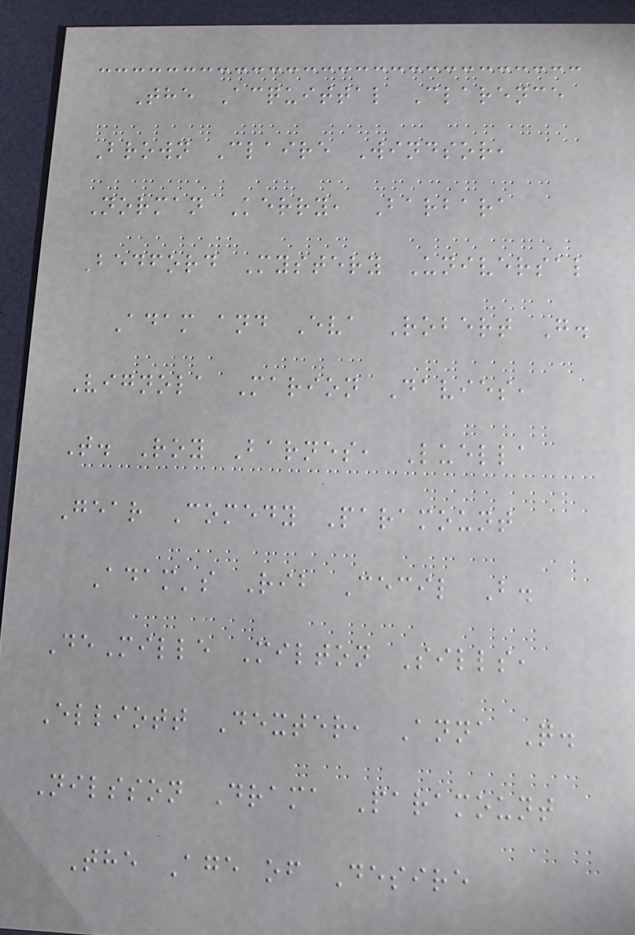The Acquittal Clarence
Brown Claire Windsor,
Norman Kerry, Barbara
Bedford Mystery Universal
Adam and Eva Robert G.
Vignola Marion Davies,
T. Roy Barnes, Luella
Gear Comedy Paramount
Adam's Rib Cecil B.
DeMille Milton Sills,
Elliott Dexter, Anna Q.
Nilsson Drama Paramount
The Age of Desire
